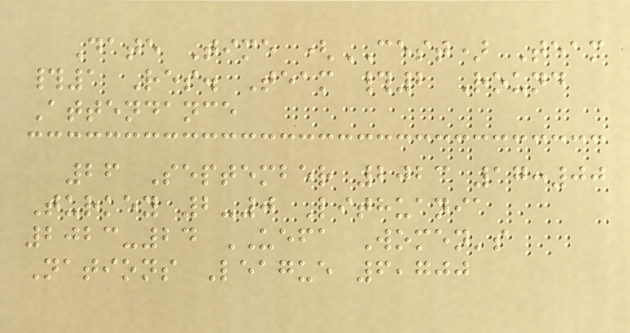Date Time (CEST) Team
#1 Res. Team #2 Round
Attendance
26 September 2023 17:00
Turkey 2-0 Lithuania
2023-24 UEFA Women's
Nations League 6,700
